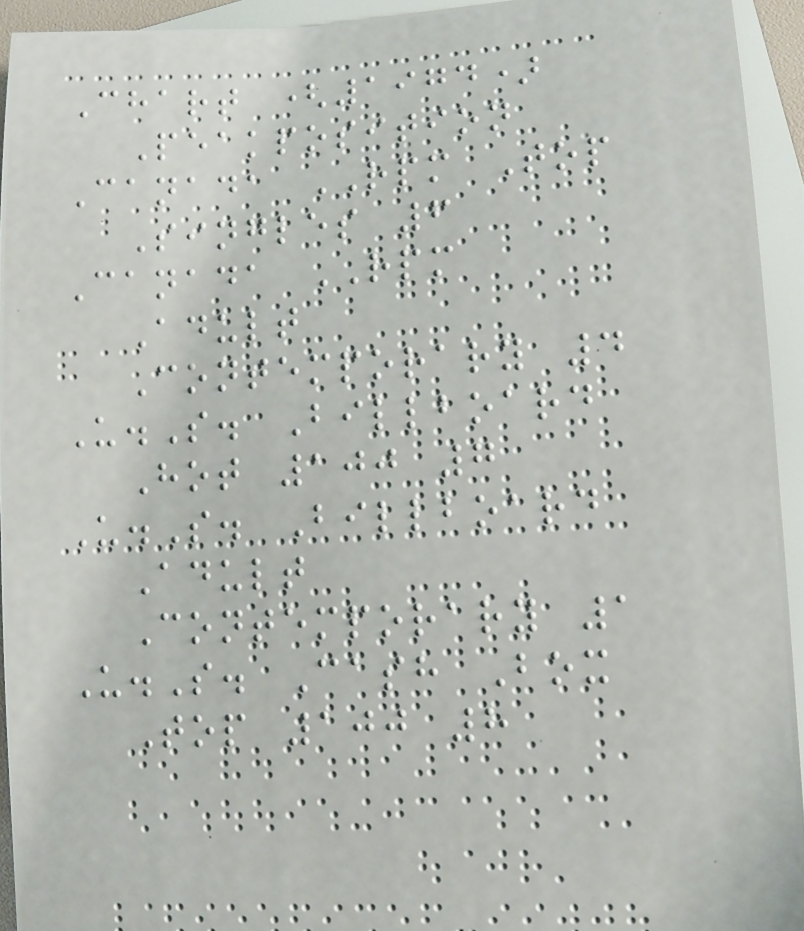Chart (1974)
Peakposition
Canada RPM Top
Singles 6
Canada RPM
Adult
Contemporary 4
U.S. Billboard
Hot 100 7
U.S. Billboard
Adult
Contemporary 1
U.S. Cash Box
Top 100 8
